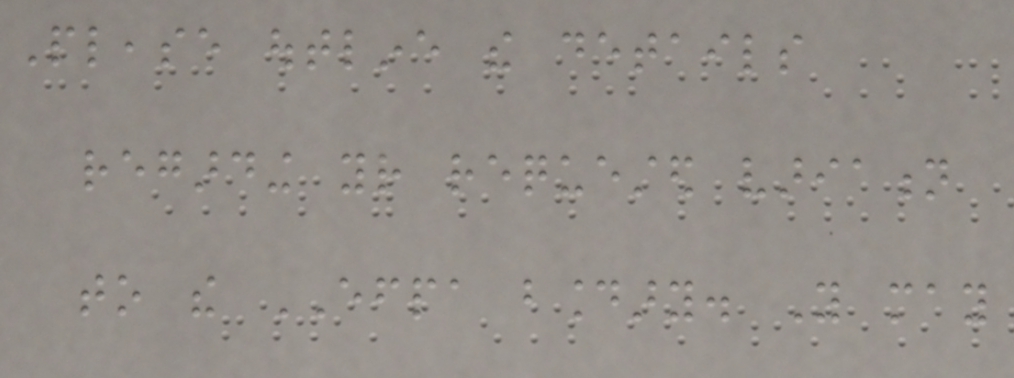Please outline the details
regarding your requested variation
to the EFPA boundary. You may
